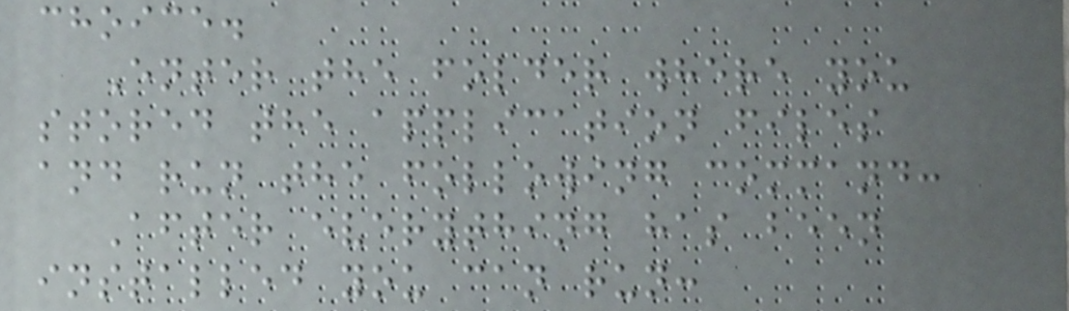choice.
Enter the folder where you
stored the application files
and run the following command:
After everything has been
installed you can run:
